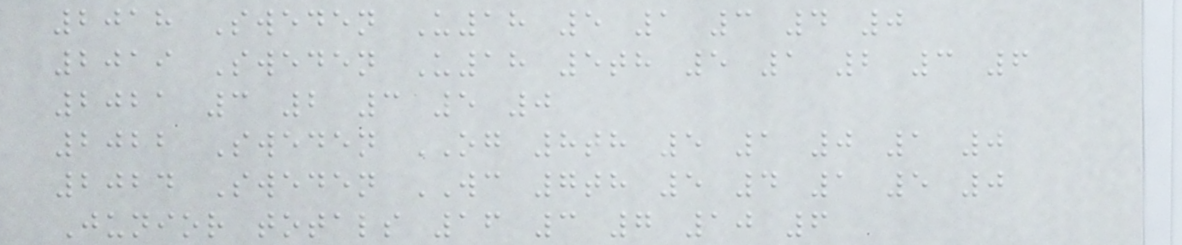2018 Sweden U18 5 1 3 4 0
2019 Sweden U18 5th 5 1 2 3 6
2021 3 2 3 5 0
2022 Sweden OG 8th 5 1 0 1 0
2024 Sweden WC 7th 5 4 1 5 0
Junior totals 16 3 7 10 6
